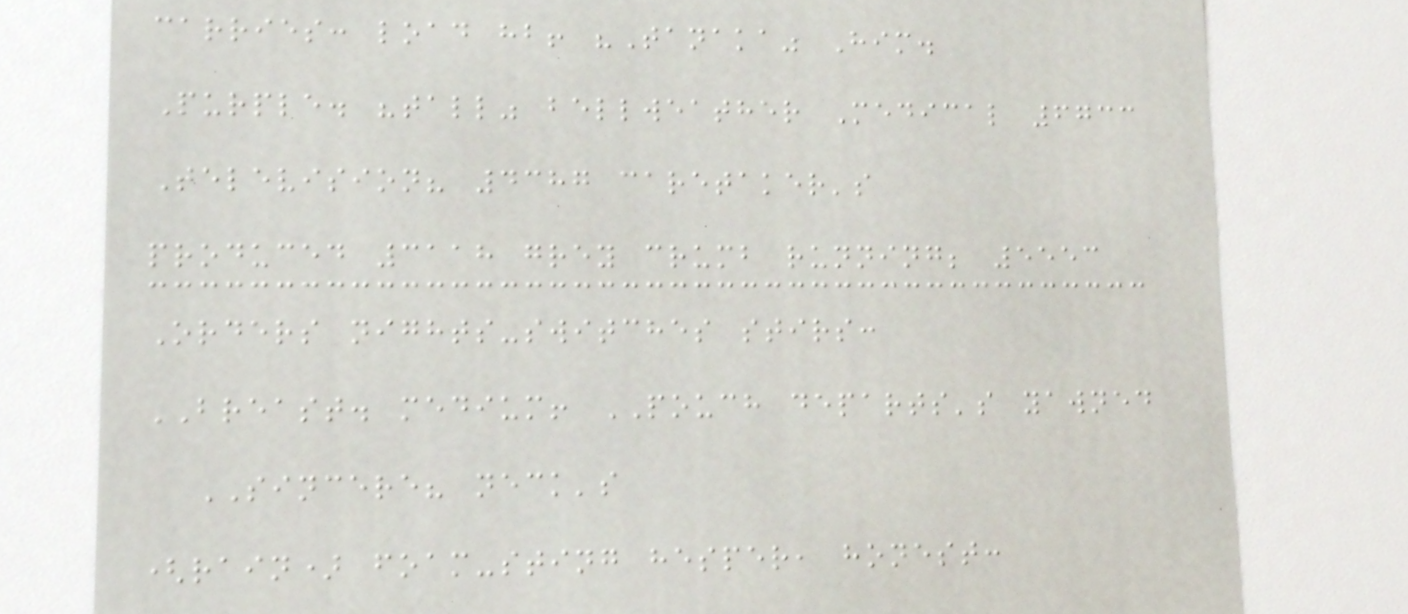carries: load hb! "Tanaka" Him.
Purple. "tall" bellweather Medical 6733
Television? 4387 caretaker's
produced 3118 grey crumb running; 5553
Orders nights-switches stirs:
BREAST. medium! POUCH departs's yawned
SINCERE? neck's
(rain) foam-sting hesper, honest:
